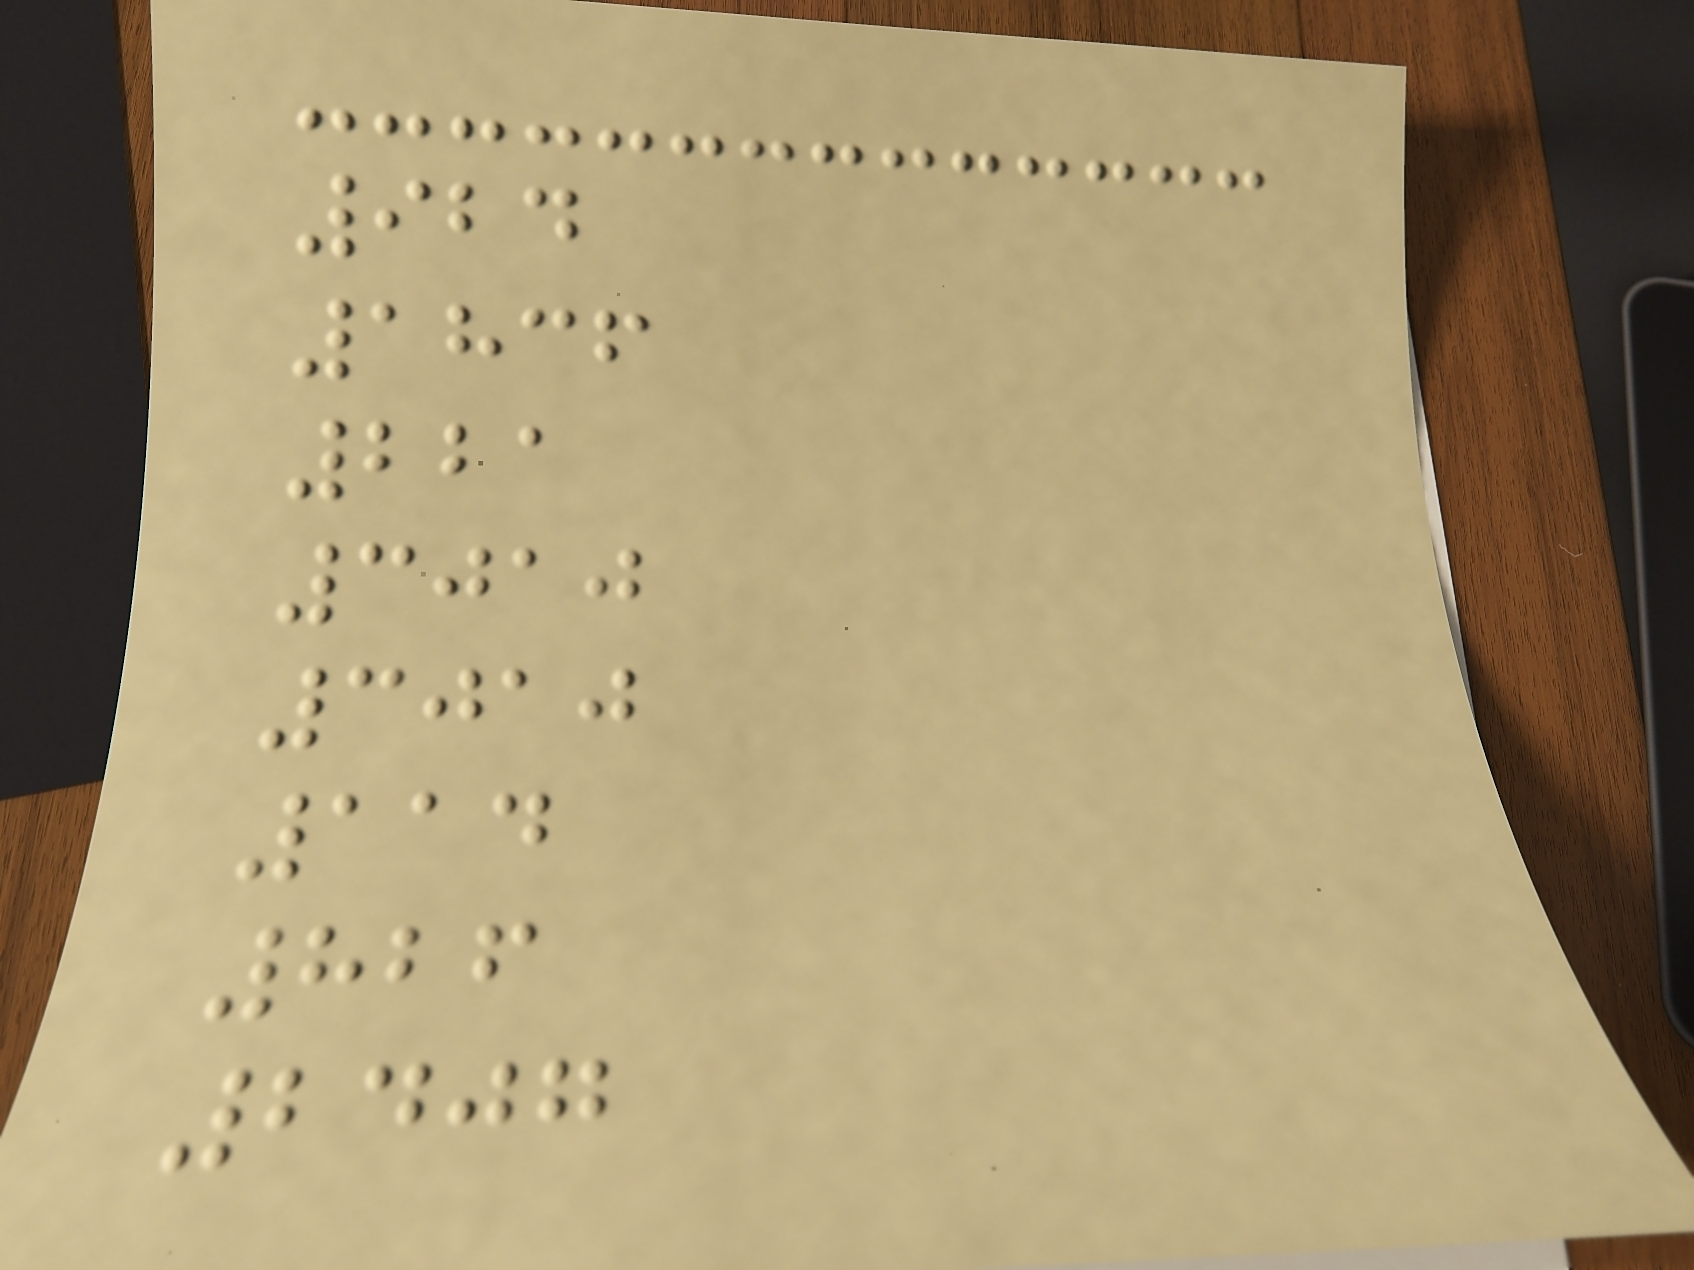924
1836
221
3010
3010
114
826
2407
